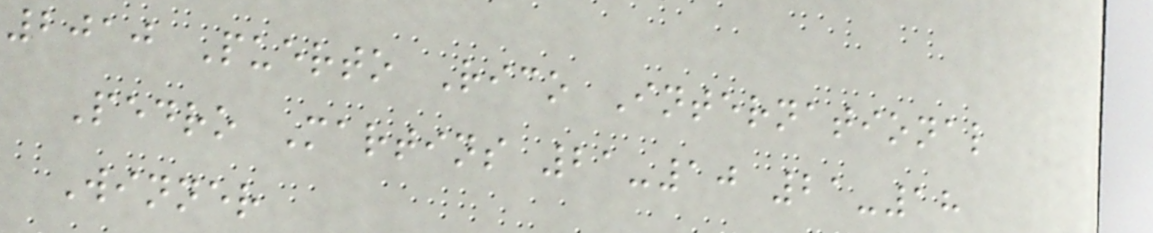2010 Puerto Rico International
Pedro Martins 21-10 21-18
Winner
